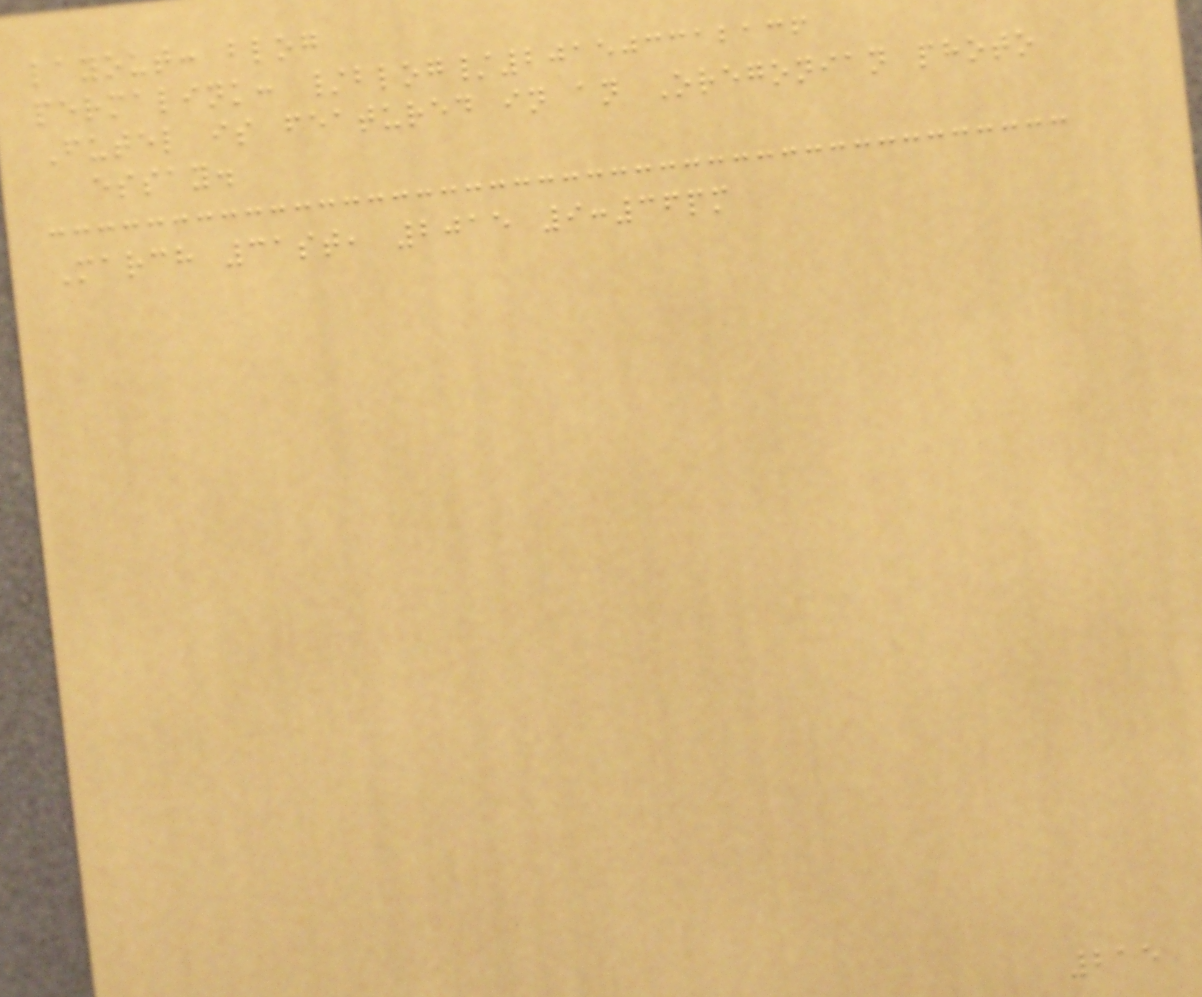layout: blog
permalink: /blog/201503312136
Futel is featured in an Oregonian photo
essay.
March 31st, 2015 9:36pm
215
